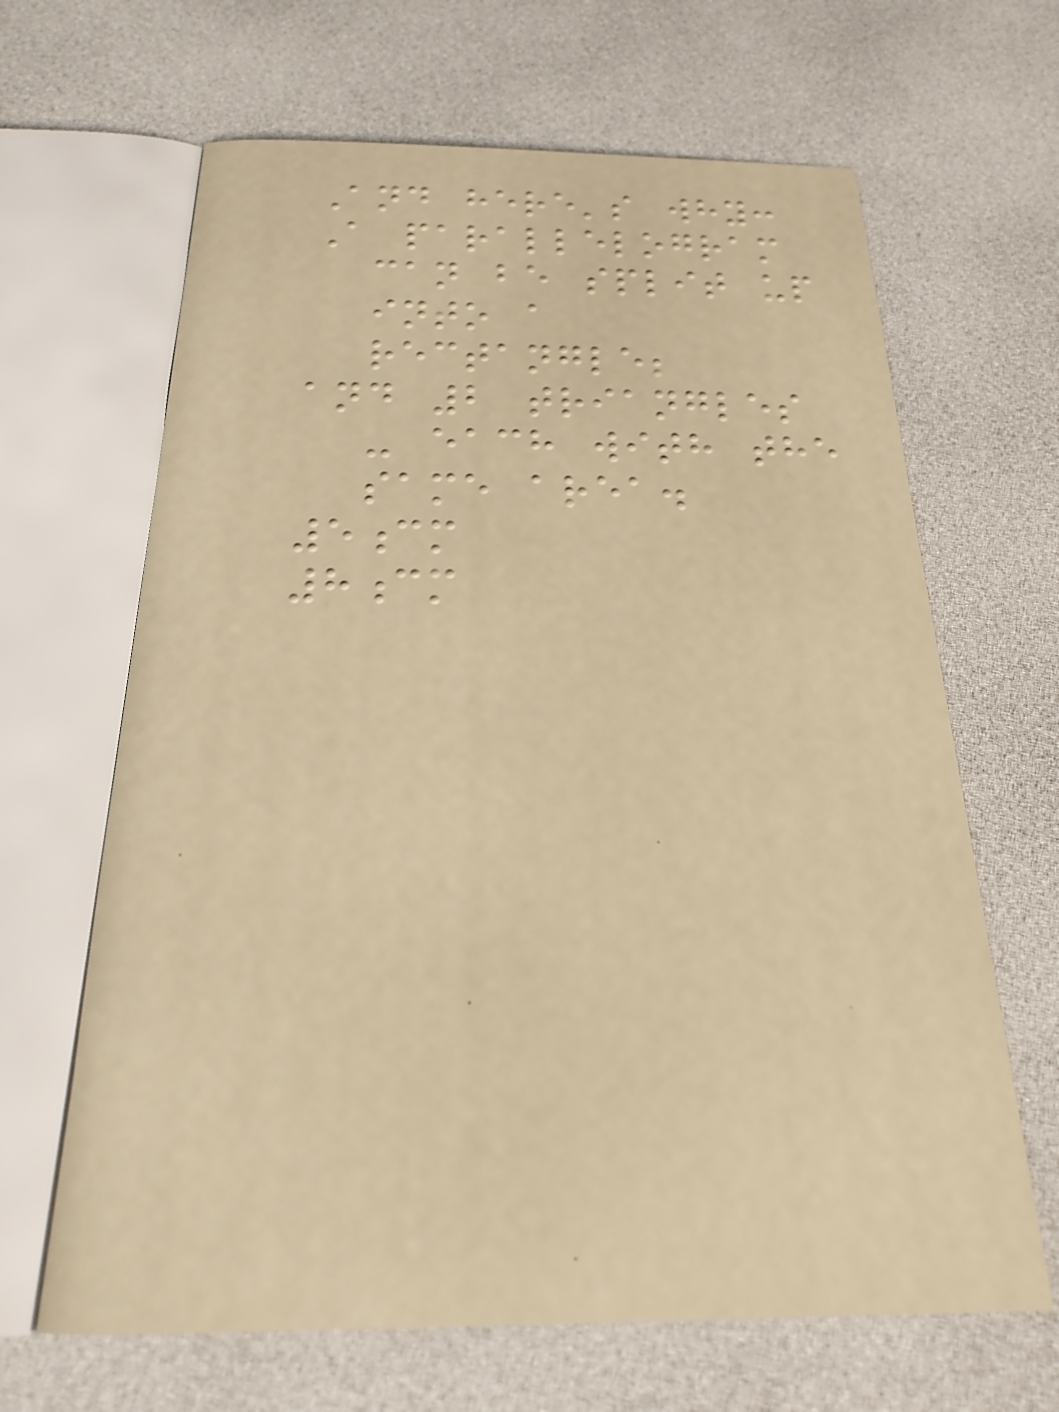And here's why:
A parallelogram
can be split up
into a
rectangle;
and 2 triangles
- each with the
same area.
5cm
8cm
